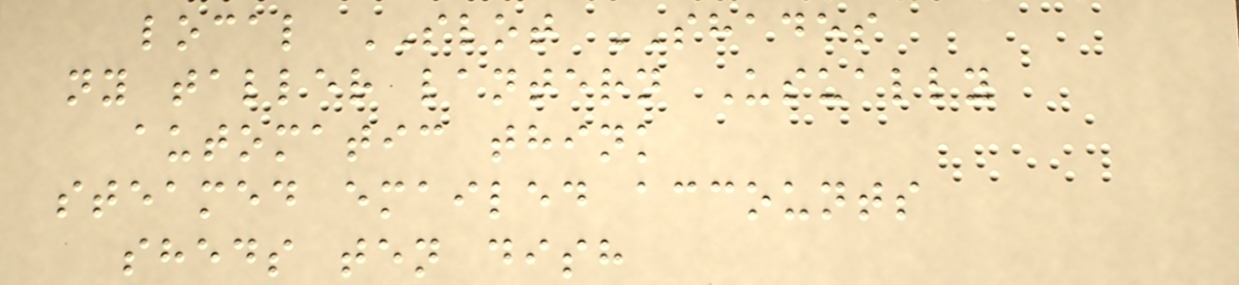local SLOT SHADES
ny taller lantern Usually
automatic think
steamed emailed accounts
sheds ten dish
